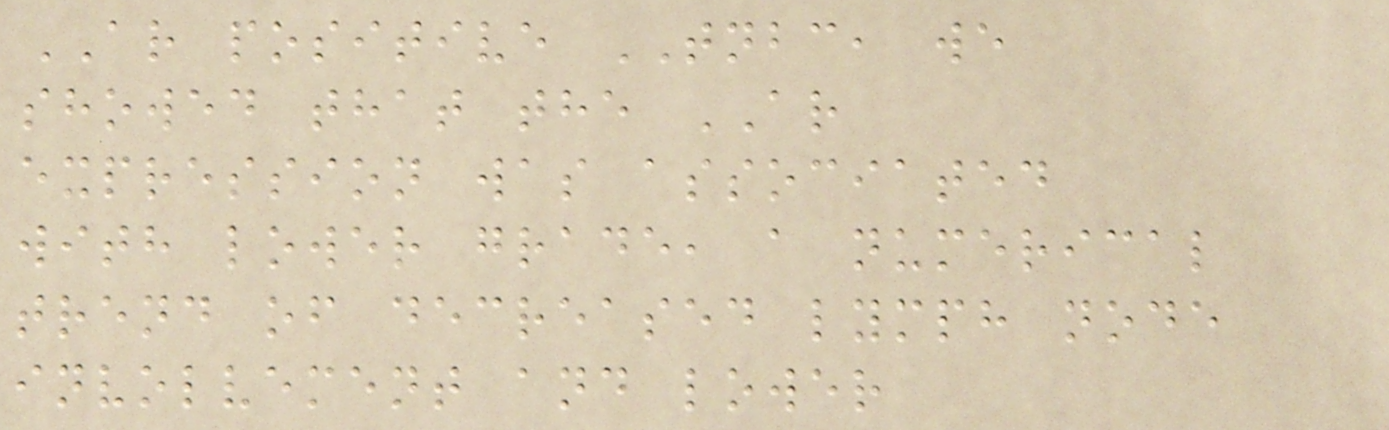AR positive TNBC, we
showed that the AR
expression was associated
with lower grade, a numerical
trend of decreased lymph node
involvement and lower
